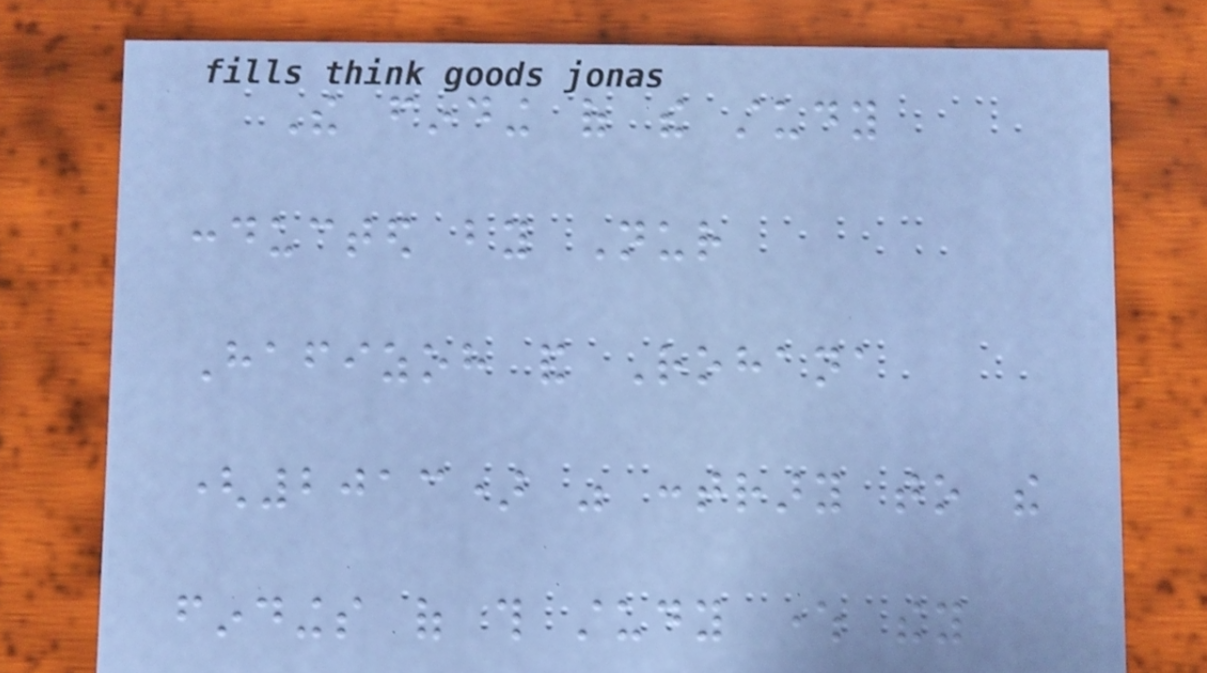The finding of the study
conducted by Nur
Hafizoh and Rohana
(2013) was contrary to the
findings of this study where they
